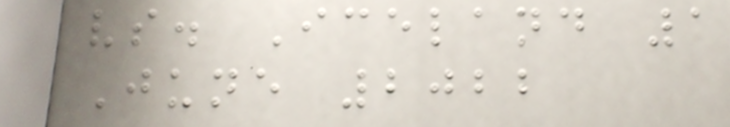vs. Iceland 1
June 2022
